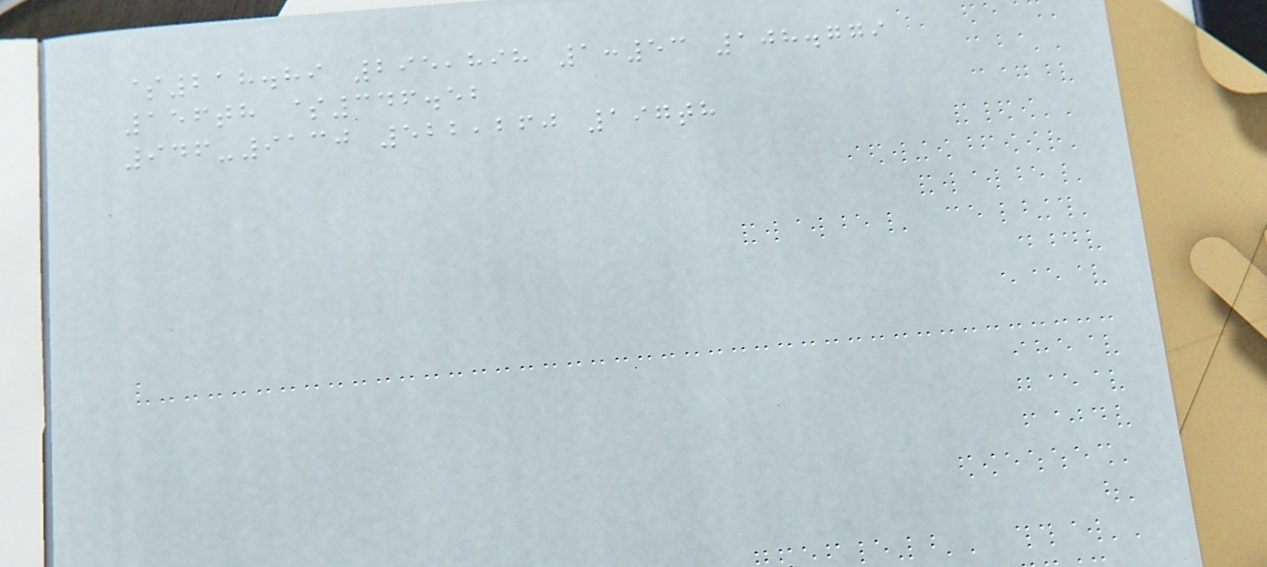$218.89 295,898 1:53 108.779
156th $346.52
946-9130 522,260 197th
